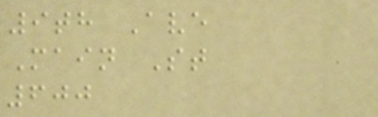9th Ave
Main St
600
